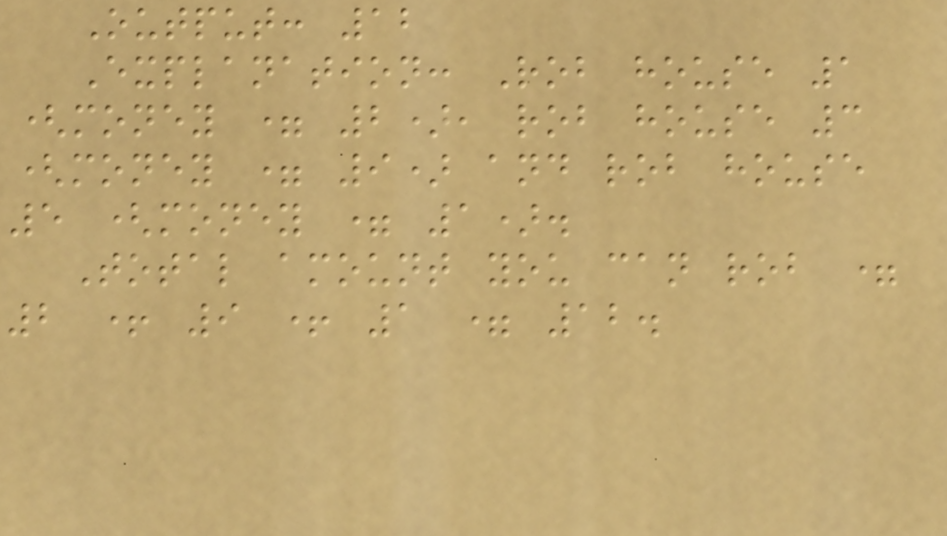Output: 12
Explanation: Rob house 1
(money = 2), rob house 3
(money = 9) and rob house
5 (money = 1).
Total amount you can rob =
2 + 9 + 1 = 12.
